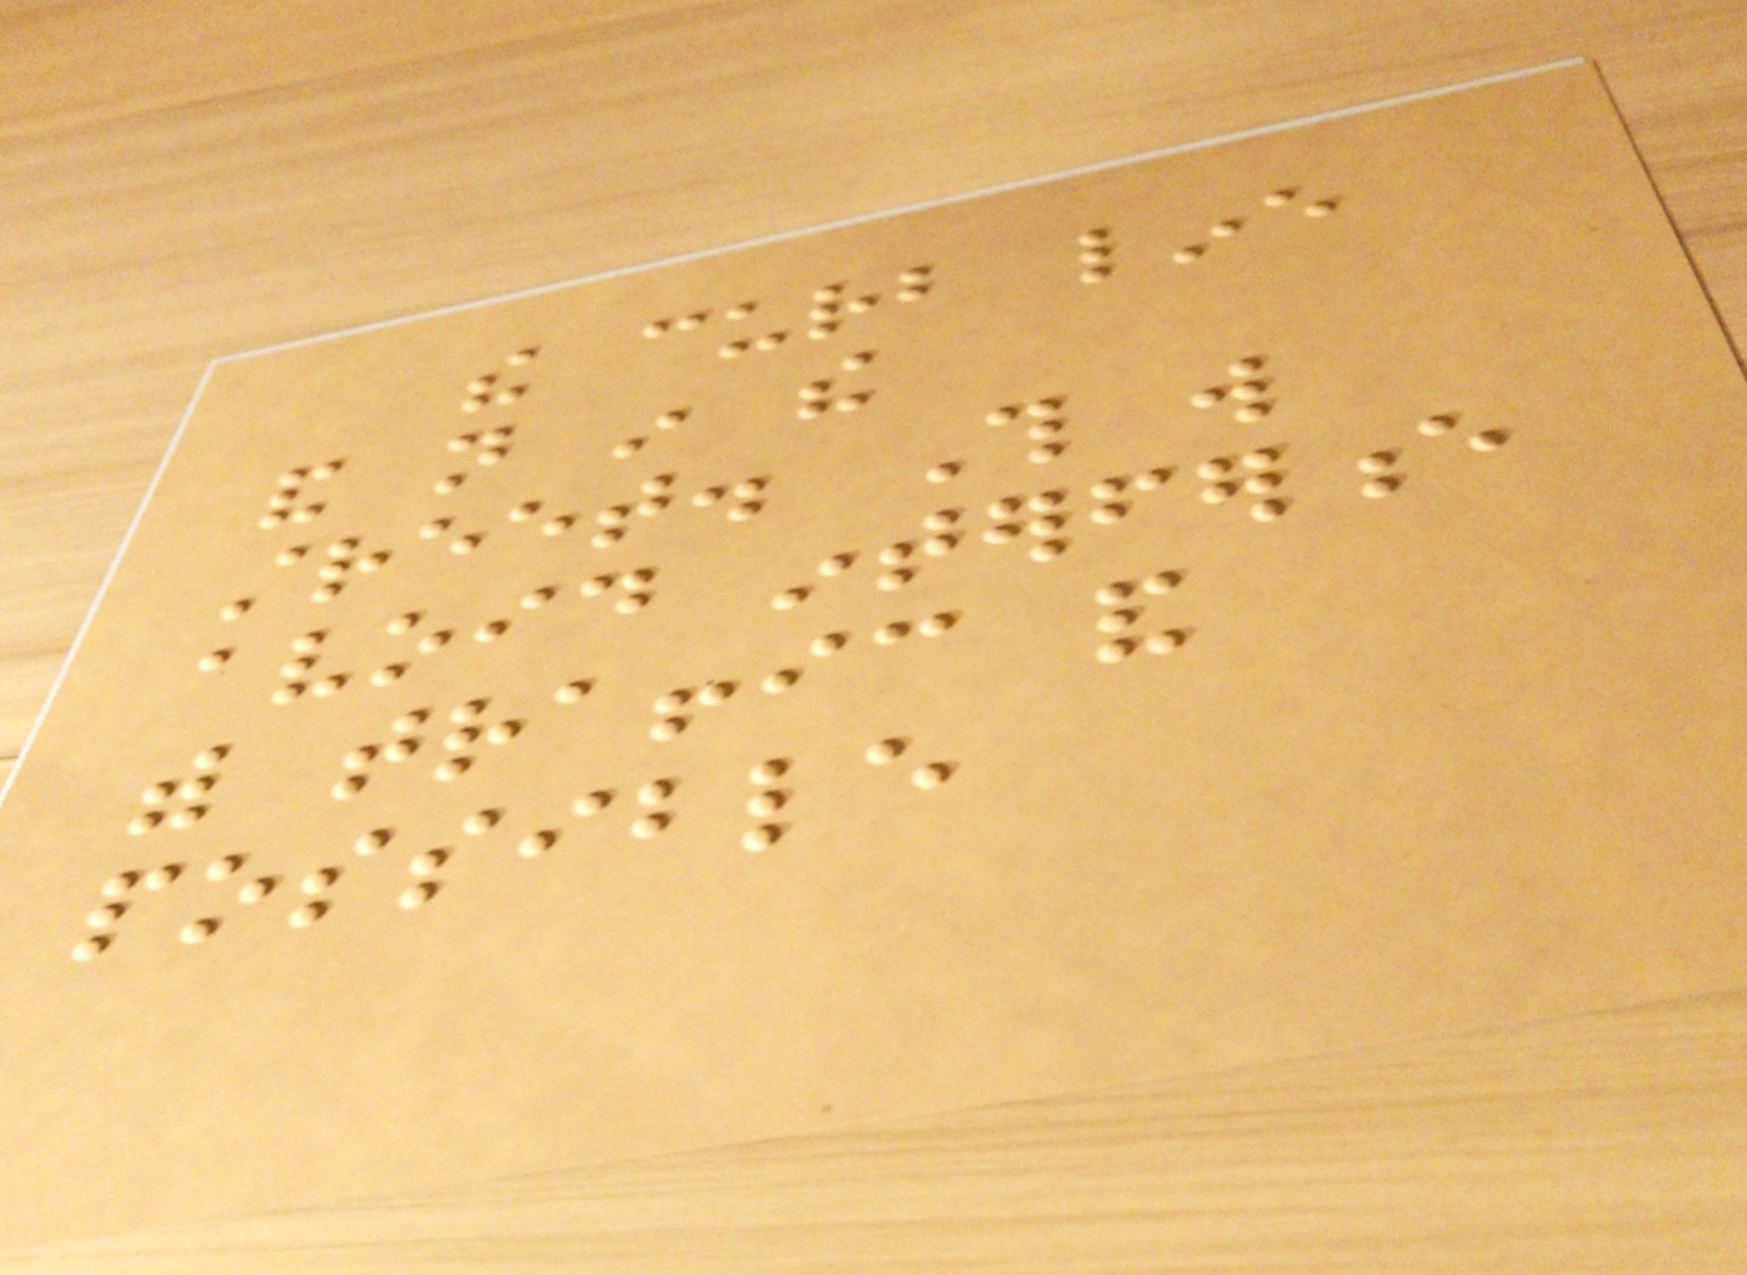the curb line
and not in the
street. This will
avoid interference
with traffic and
possible
